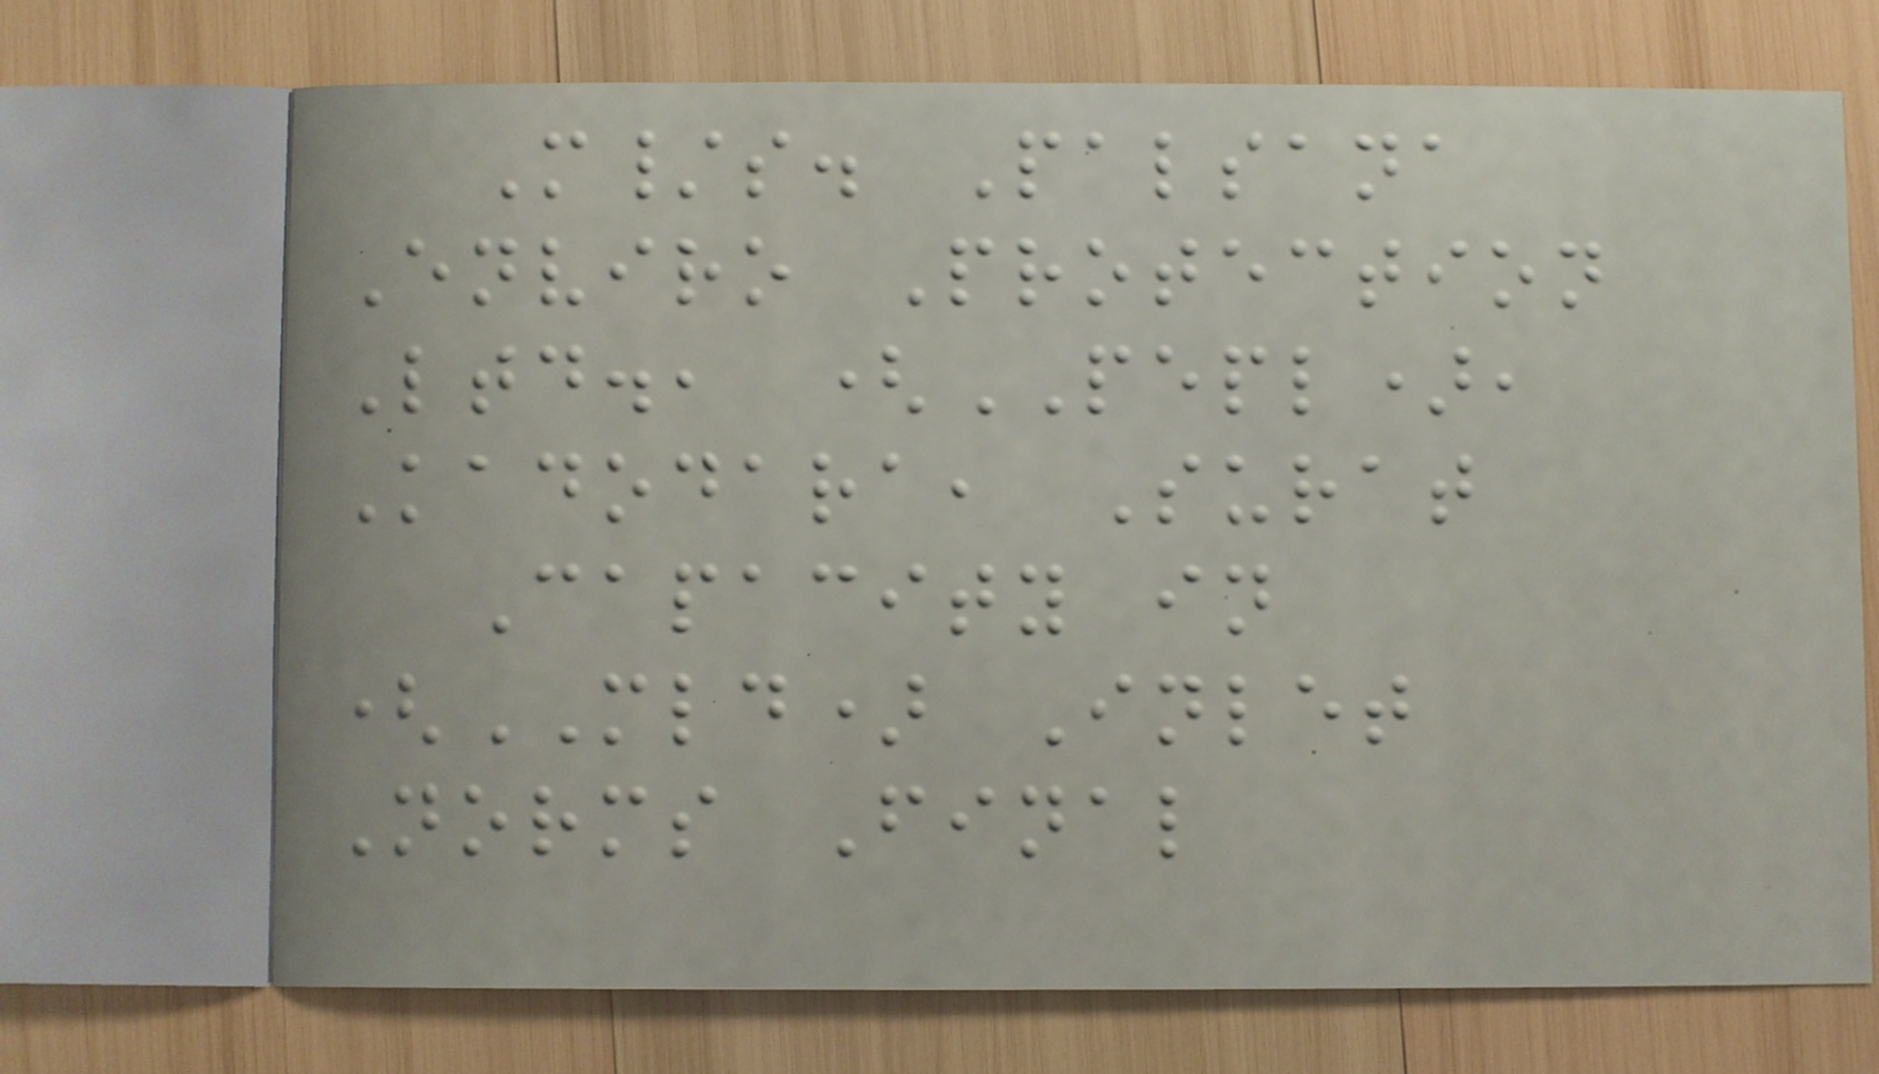M/s. Palsana
Enviro Protection
Ltd., (PEPL),
Kadodara, Surat
Capacity in
(MLD) Inlet
Norms Final
